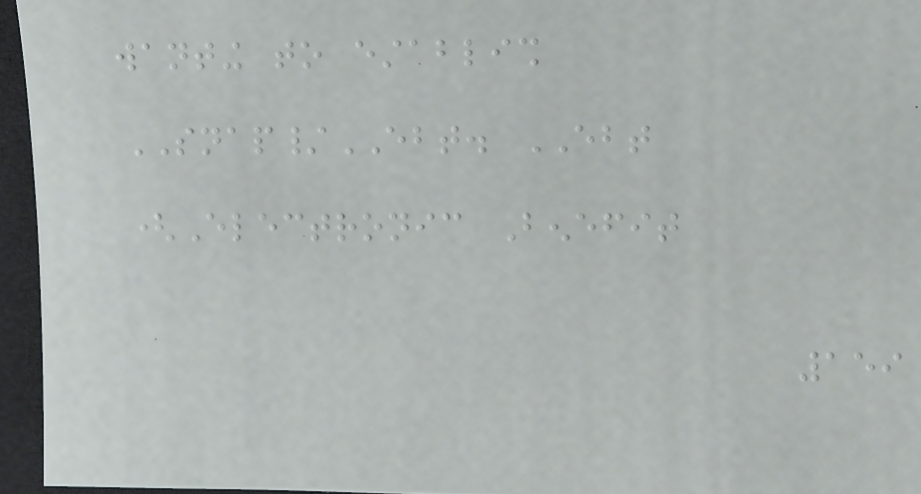wanting to establish
SNAP/EBT. EBT
(Electronic Benefit
159
